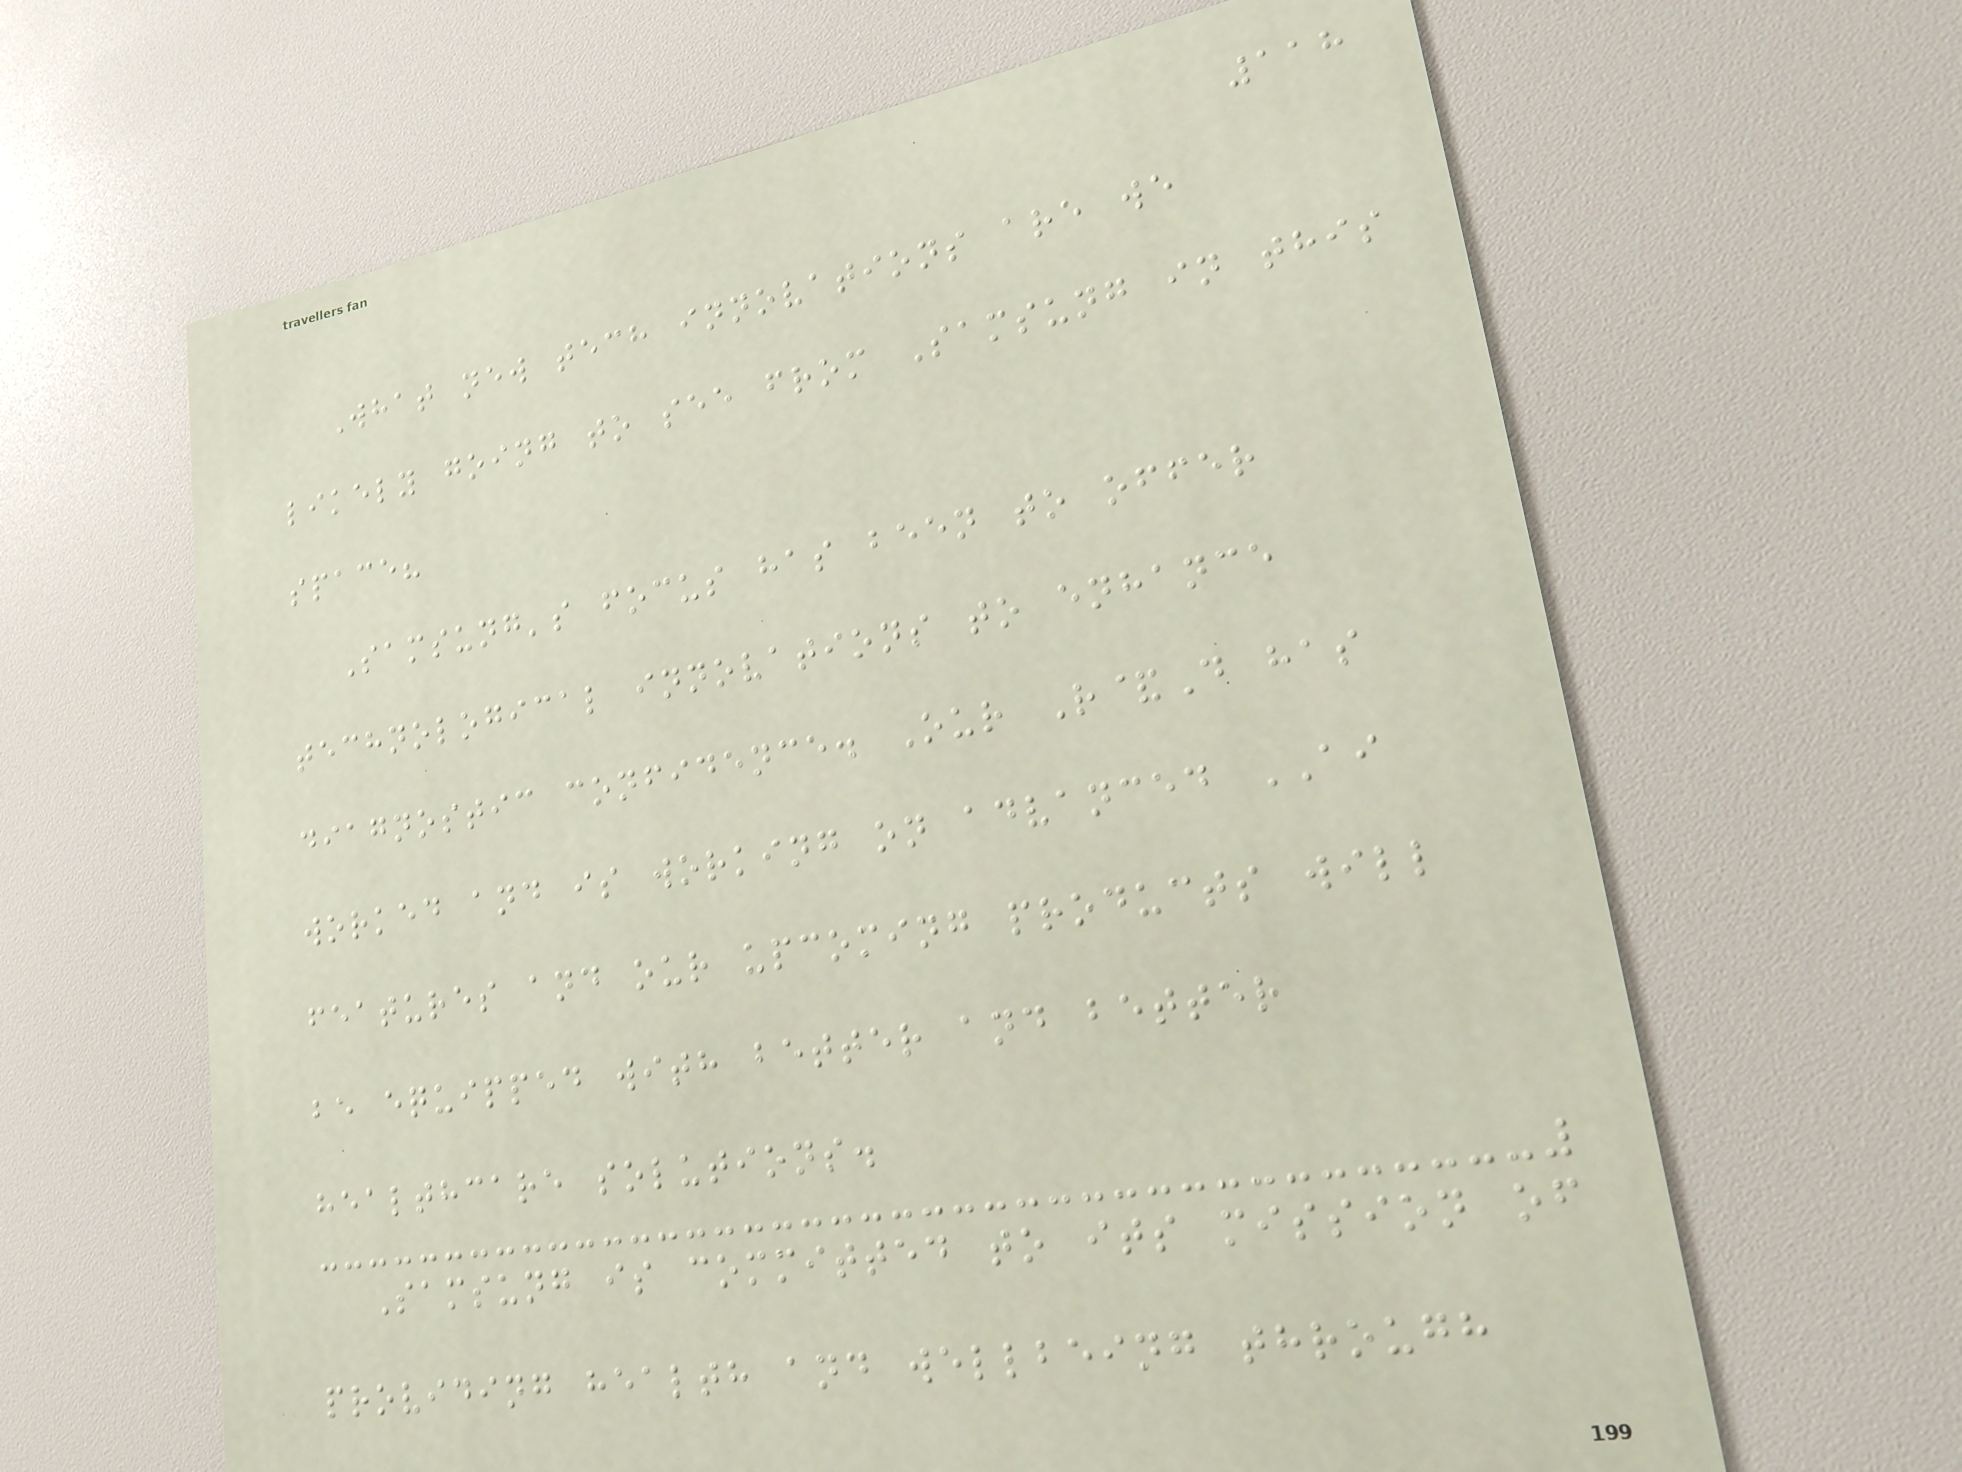118
What new tech innovations are we
likely going to see from Samsung in this
space?
Samsung's focus has been to offer
technological innovations to enhance
diagnostic confidence. Our R&D has
worked and is working on advanced AI
features and our upcoming products will
be equipped with better and better
healthcare solutions.
Samsung is committed to its mission of
providing health and wellbeing through
